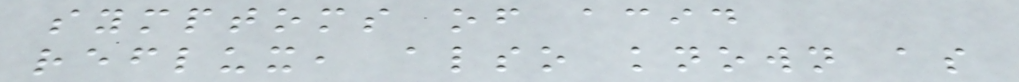symptoms of acid
reflux, also known as
